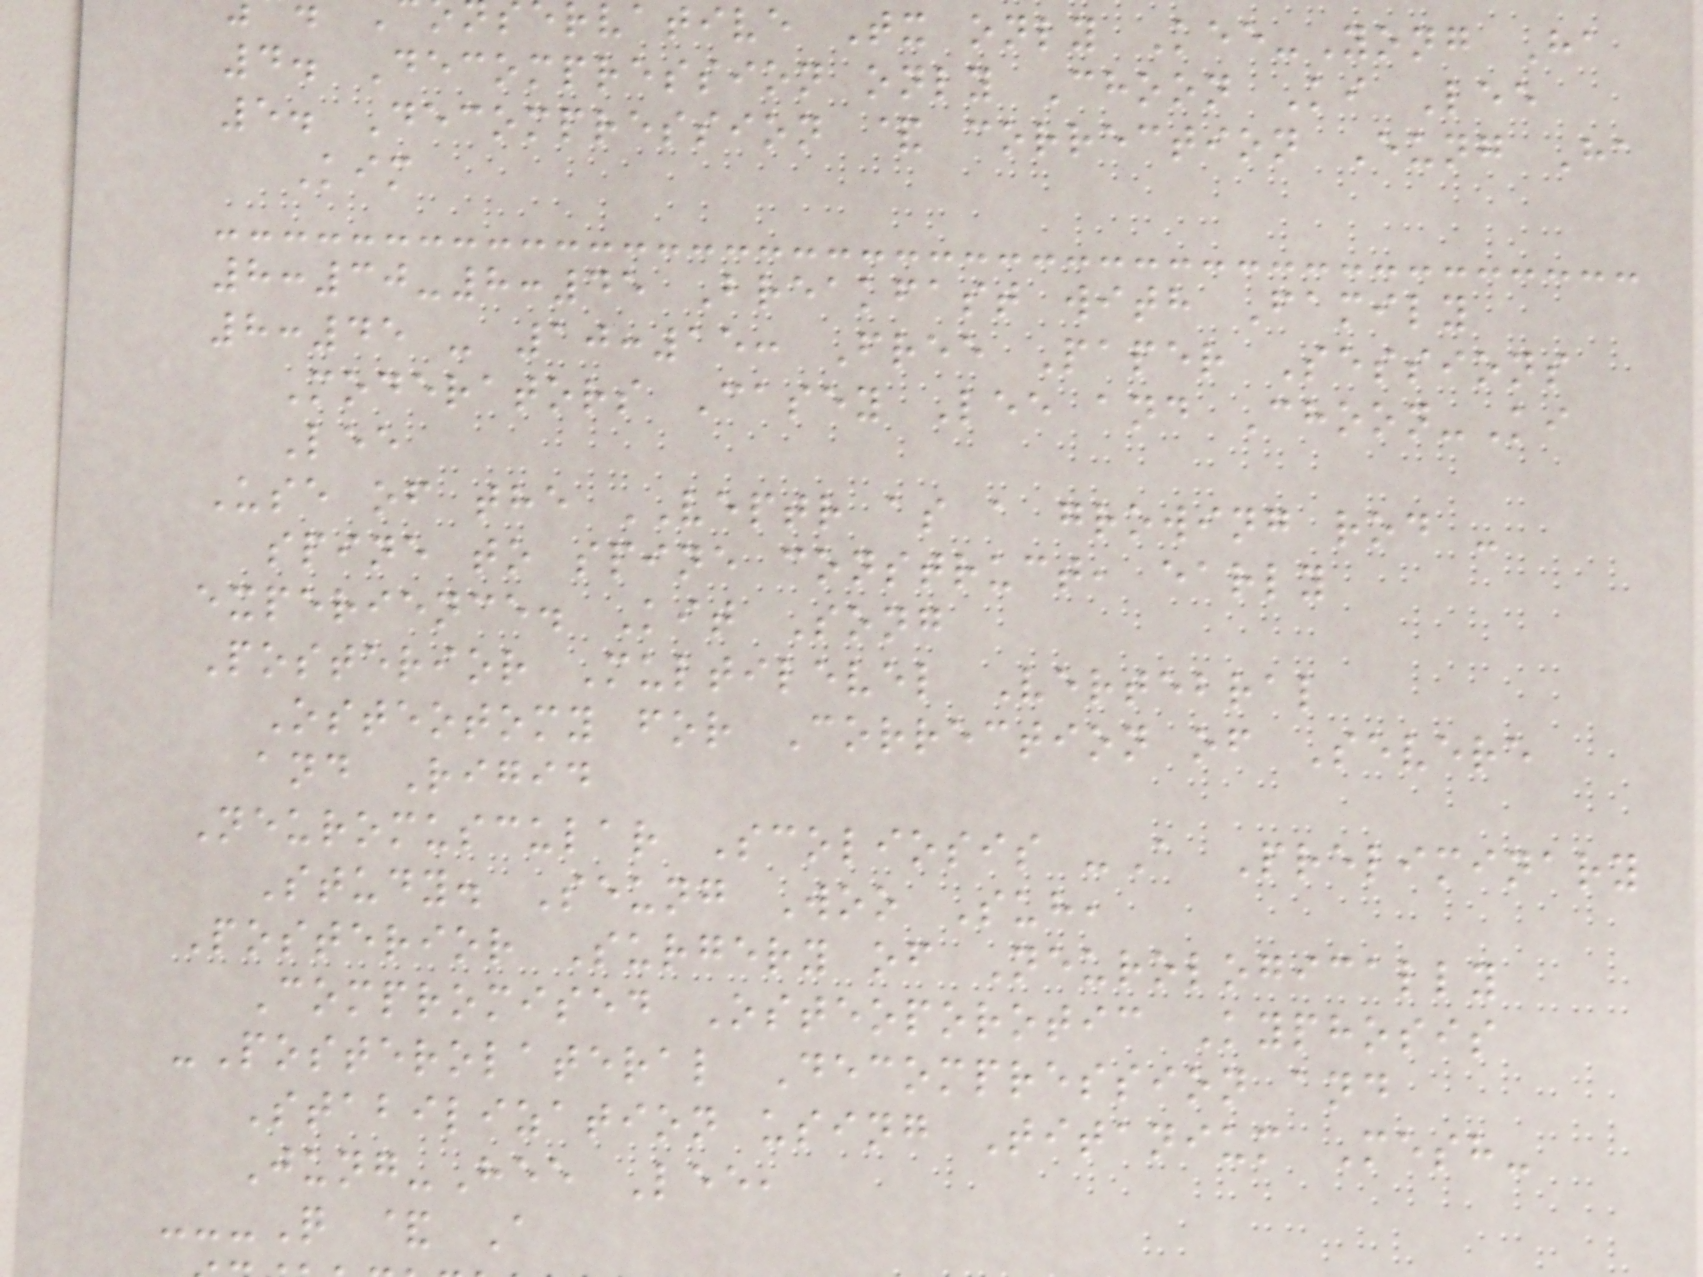rvative Tx only Kee-Yong Ha
4. Decompression only Choon Ki Lee
5. Decompression & correction Eung Ha
Kim
8:30-8:45 Breakfast with Family
8:45 - 10:15: Free Paper Sessions
Moderators Casey Lee and Choon-Ki
Lee
Use of the VEPTR as a growing rod -
spine to spine construct, early
experience. Kit Song
Posterior Multilevel Vertebral
Osteotomy for Correction of Severe
and Rigid
Neuromuscular Scoliosis -A Preliminary
Study. Seung Woo Suh,
Posterior Surgery of Neurologically
Compromised Osteoporotic Kyphosis
-Posterolateral Decompression and
Stabilization using Titanium Mesh-
Jung-Hee Lee,
---Q & A
